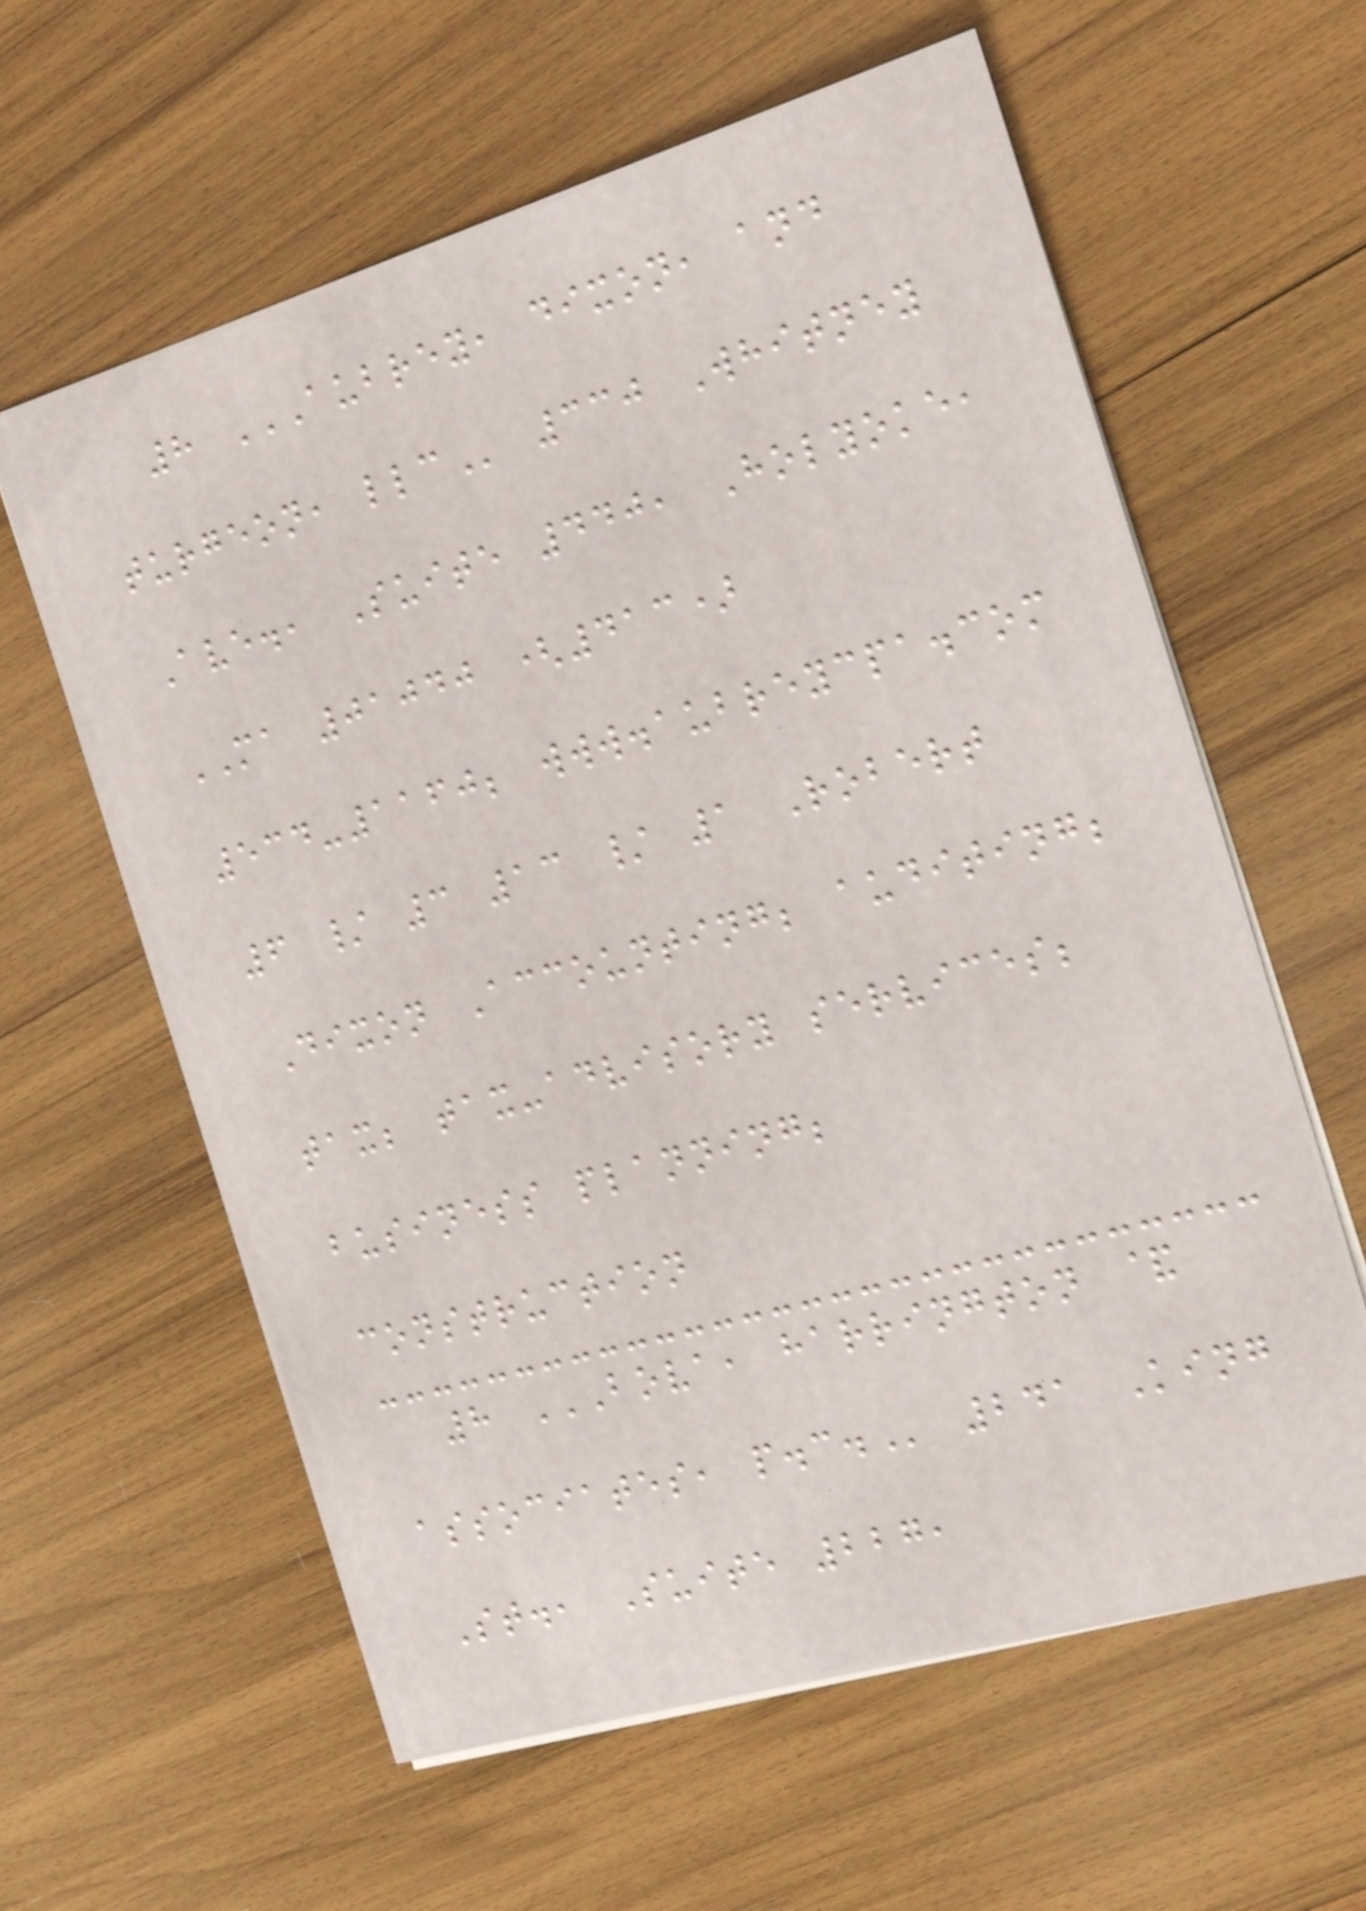8 AUBREY, DIXON, AND
TURGEON, LLC 330 Whitney
Ave., Suite 440, Holyoke,
MA 01040 (413)
534-1160; www.aubreycpa.com
6 / 3 13 / 1 Robert
Dixon Accounting; auditing;
tax; tax-advisory services;
business planning;
construction
8 BOVA, HARRINGTON &
ASSOCIATES, P.C. 241 King
St., Suite 227,
